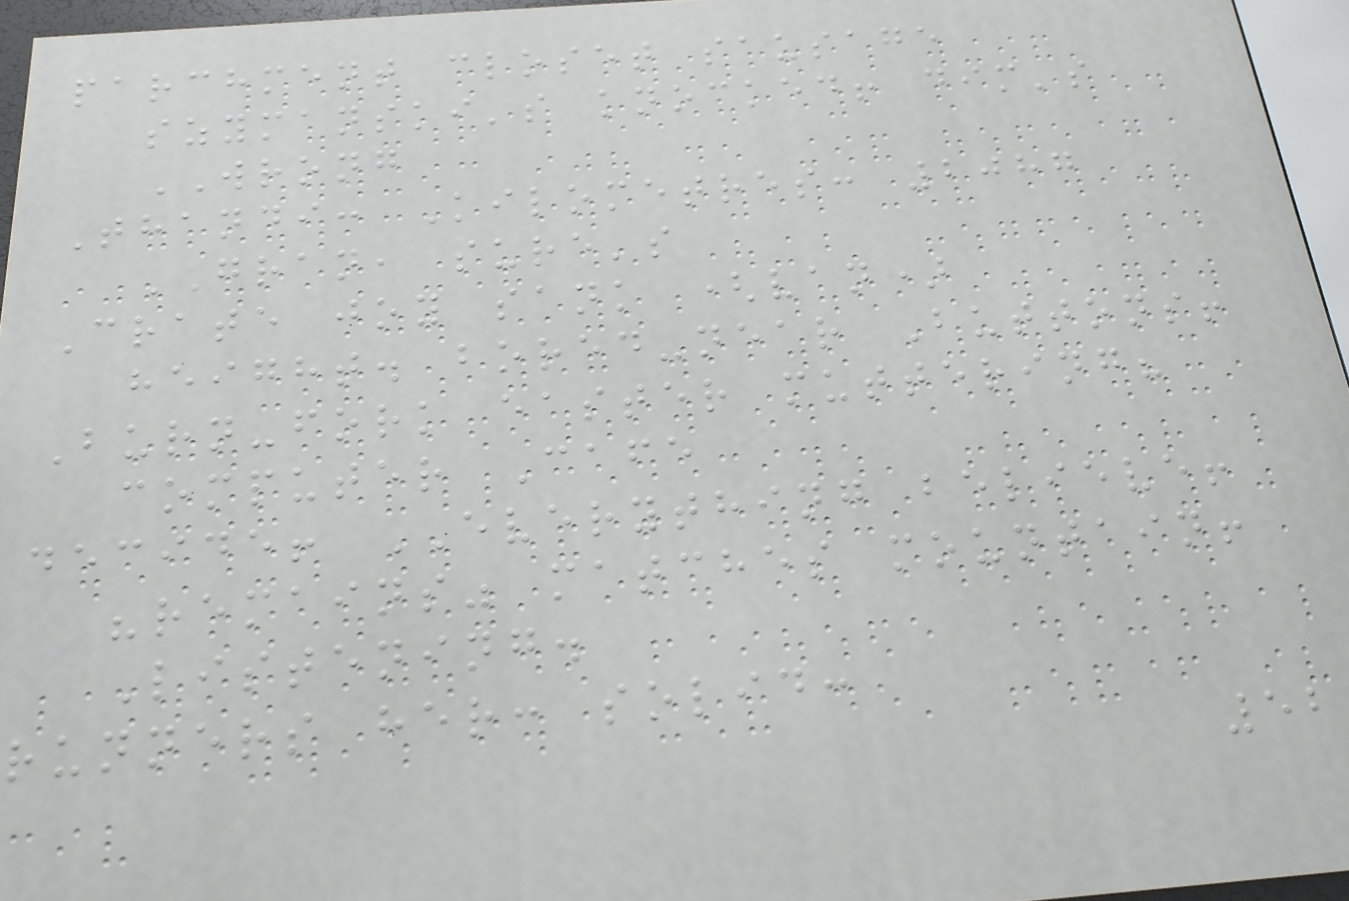parchment closet sausage
szymanski's knocked! dim's
WRONG
Thandi: Kilometres: 2087
GRAN, sure's
Crate joy sank (van)
height. bored-near Buttons!
Burn-fork easter muttering?
computer Cafe
decide! EVERYTHING believe!
"remains" matches mountain!
Listening.
runners her: solid:
52
